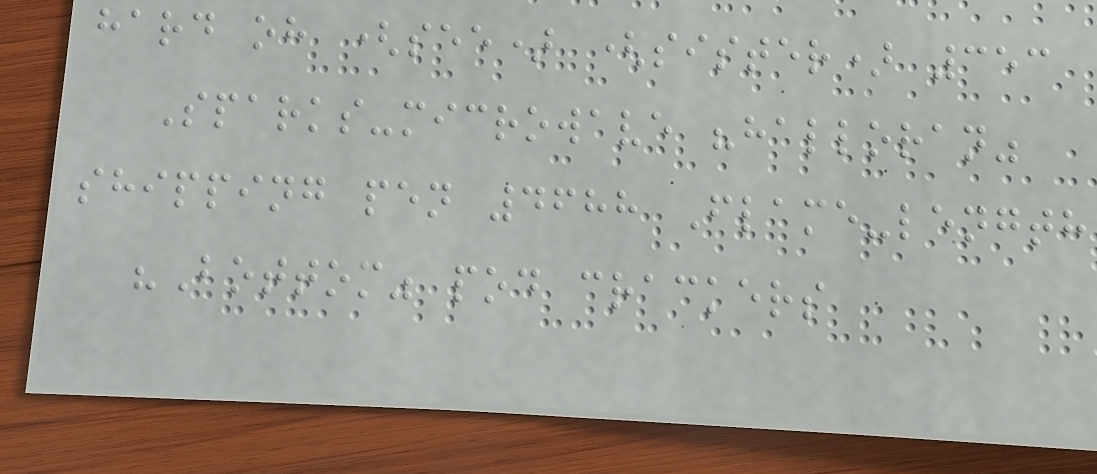hard oh (see) (sister) 353
Sparks-microwave "halloran"
shipping pen 4688 Flame-length
"Bottom" pod crackers
